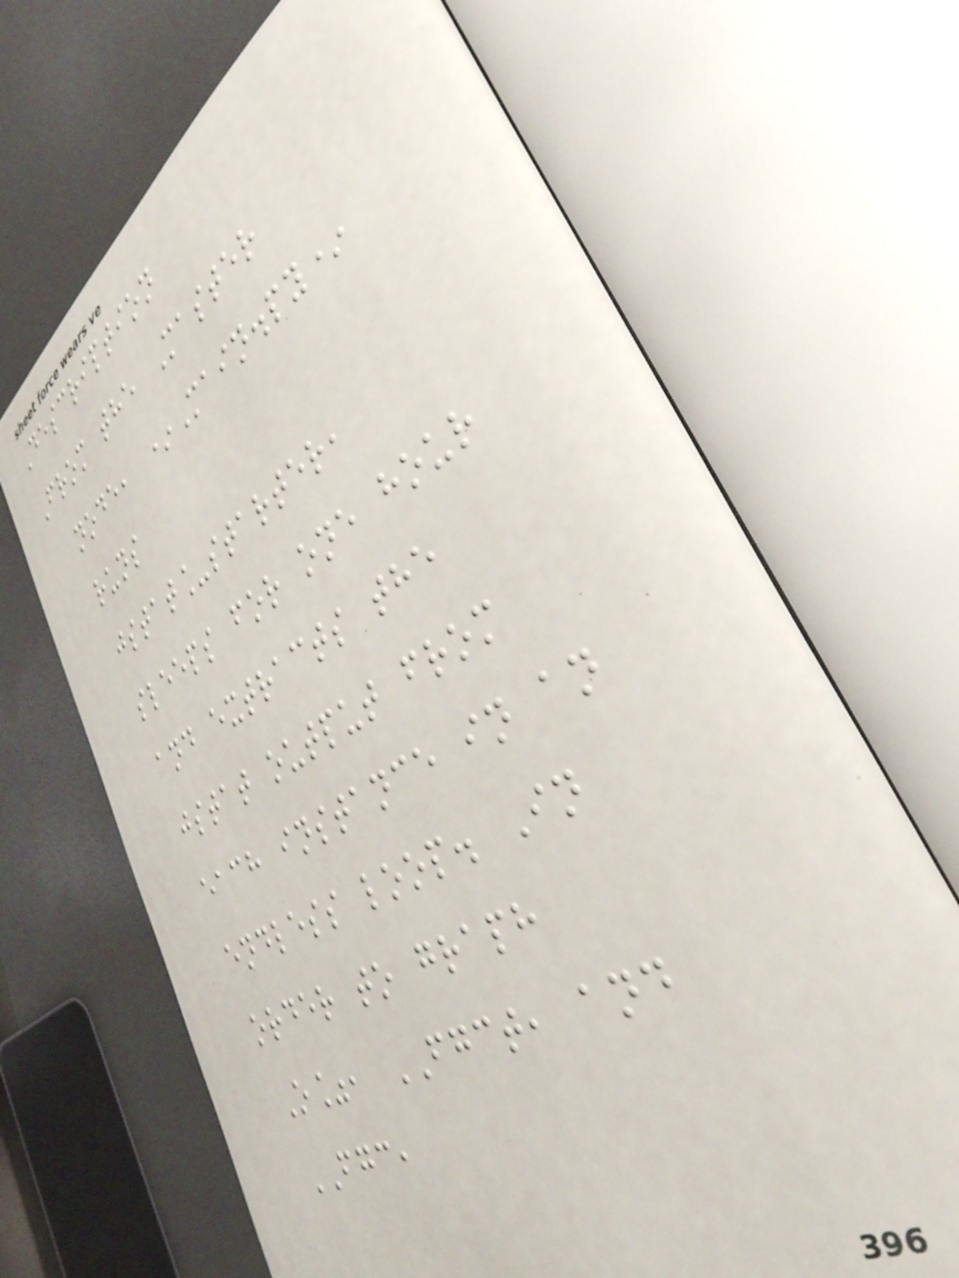Description
From the Master
node, *Main.py*
runs
jstat_starter,
sleeps for one hour
and extracts the
jstat output from
each instance in an
endless loop. In
order to graph
O%, FGCT, and
FGC,
